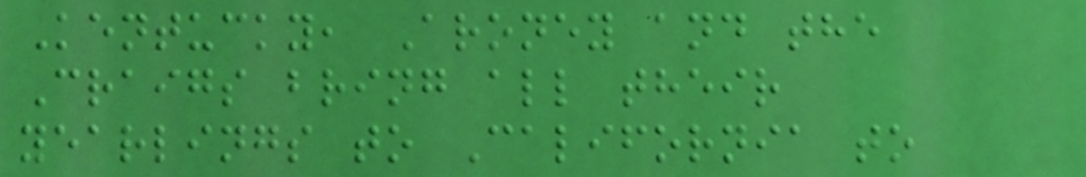Kentucky, Aroney and the
Craigs bring all their
yearlings to California to
